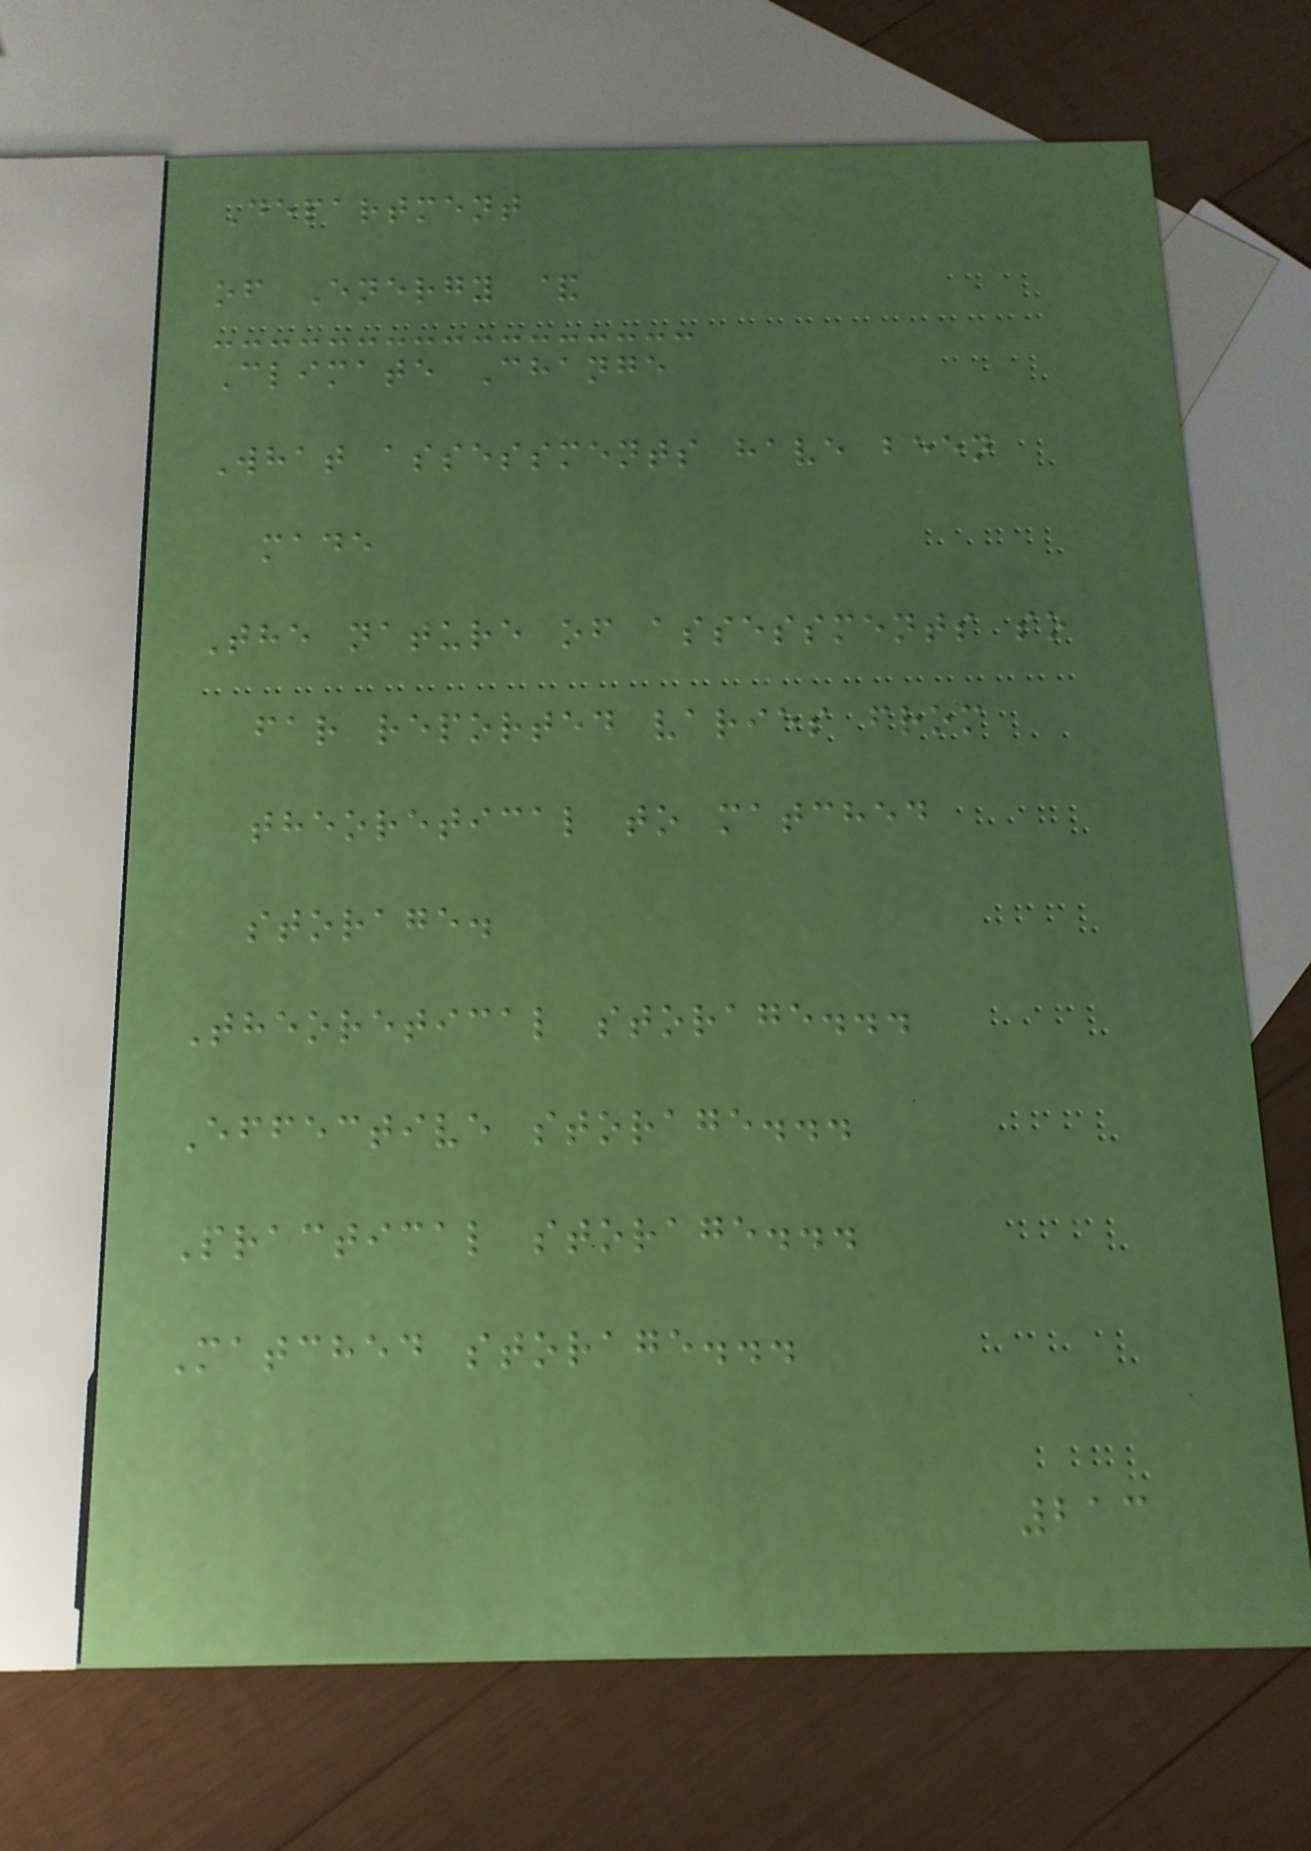Department
of Energy &
Climate Change
What assessments have been
made
The nature of assessments so
far reported varies from
theoretical to matched
storage.
Theoretical storage...
Effective storage...
Practical storage...
Matched storage...
213
